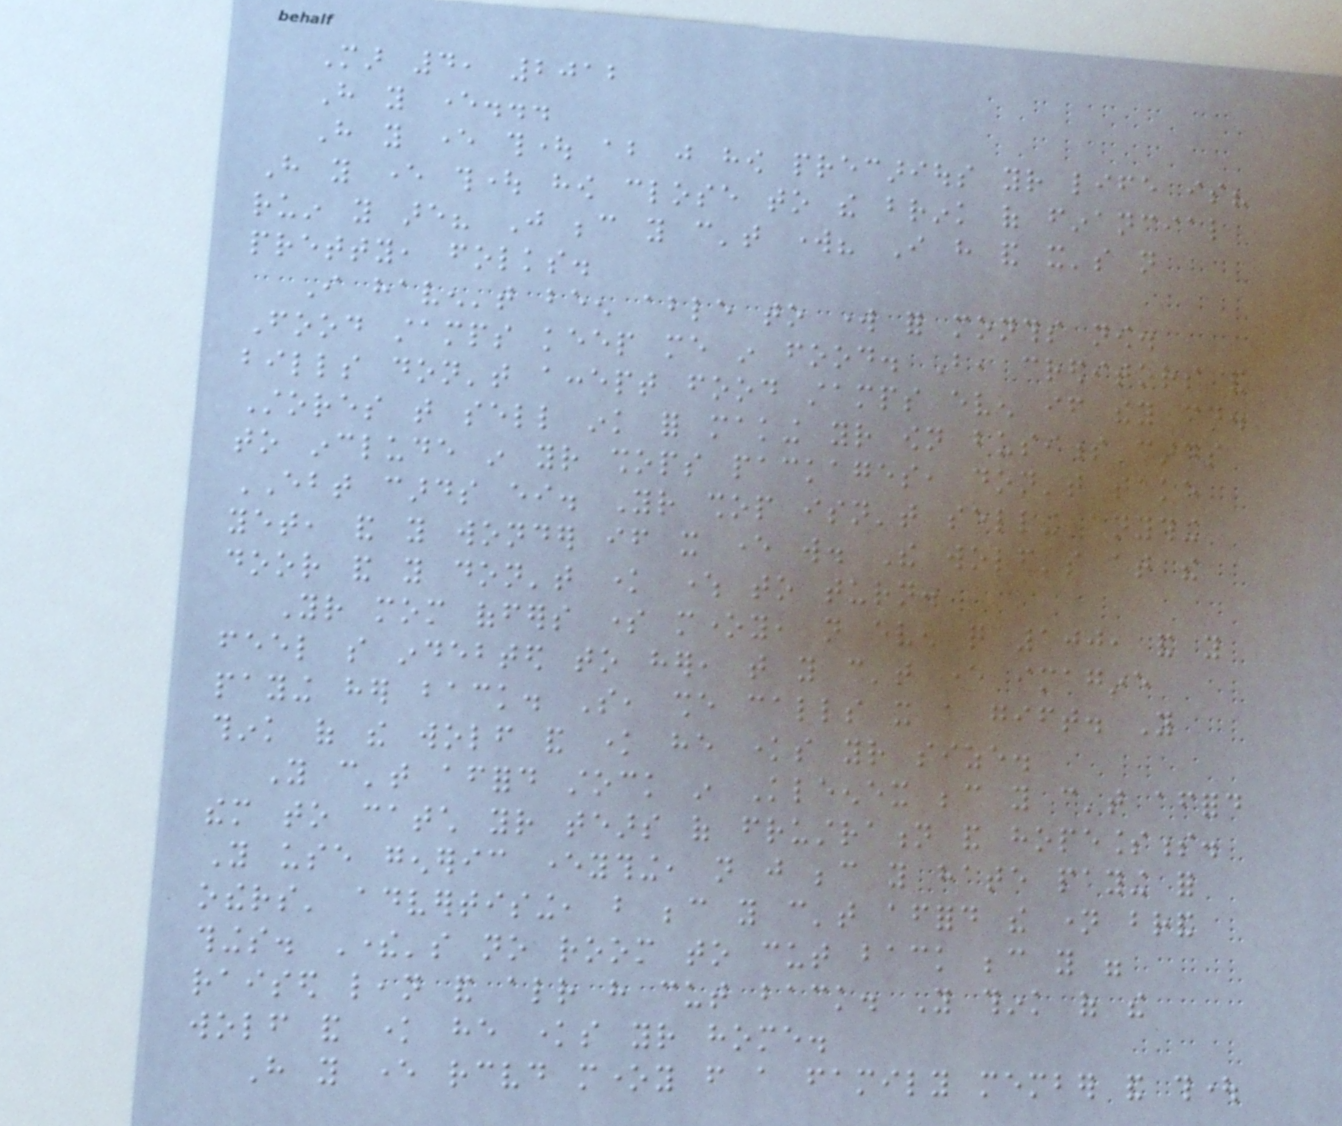Mar 4, 2012
Have you ever...
Have you ever thought about just how precarious your life is?
Have you ever thought how close to the brink of financial
ruin you are? Just because you can't work? I have and it's not
pretty, folks.
I haven't been able to work for months now.
Food stamps keep me in food. But, creditors and
bills don't accept food stamps even if they could.
Stores that sell ink for making your own business cards
to include in your shops packages, don't take
EBT cards either. Your shop isn't selling anything
yet, and you wonder if it ever will. The wolf's at the
door and you don't know where to turn.
Your mom offers some money, not even quite 100, and you
feel so indebted to her, that you can't ever imagine
paying her back. So, she calls it a gift. You
think of the wolf and know he knows your size.
You can't afford stock in Kleenex because you can't afford
them to catch your tears of frustration and hopelessness.
You use generic everything, not just because you hate paying for
others' advertising, but because you can't afford the name brand
things. There's no room to cut back because you were
raised lean and already have cut back. You think of the
wolf and know he knows your home.
Have you ever received money from a family member and thought
